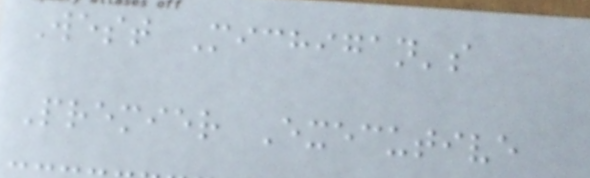West Michigan's
Premier Executive
